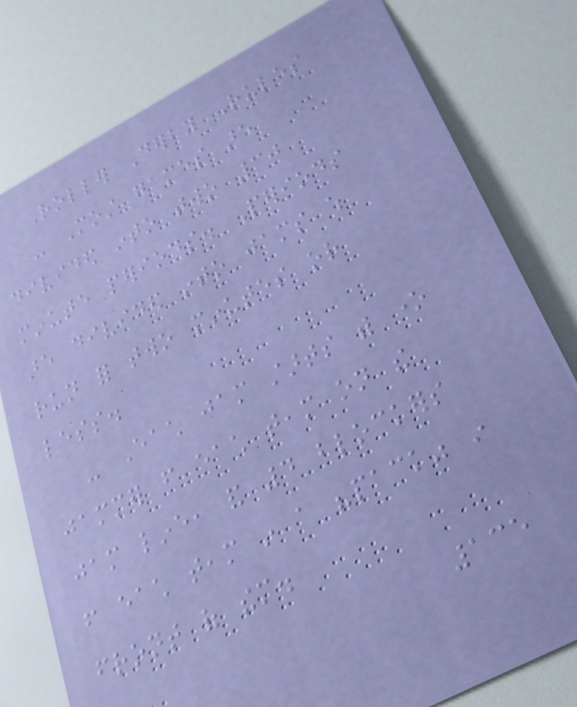Roller Derby Rules
- Most games are
divided into two 30
minute periods. Periods
are divided into jams which
run for two minutes or
less.
- Each jam starts with one
jammer from each team on the
jam line, and 4 blockers
from each team in a "pack" in
front of them.
135
